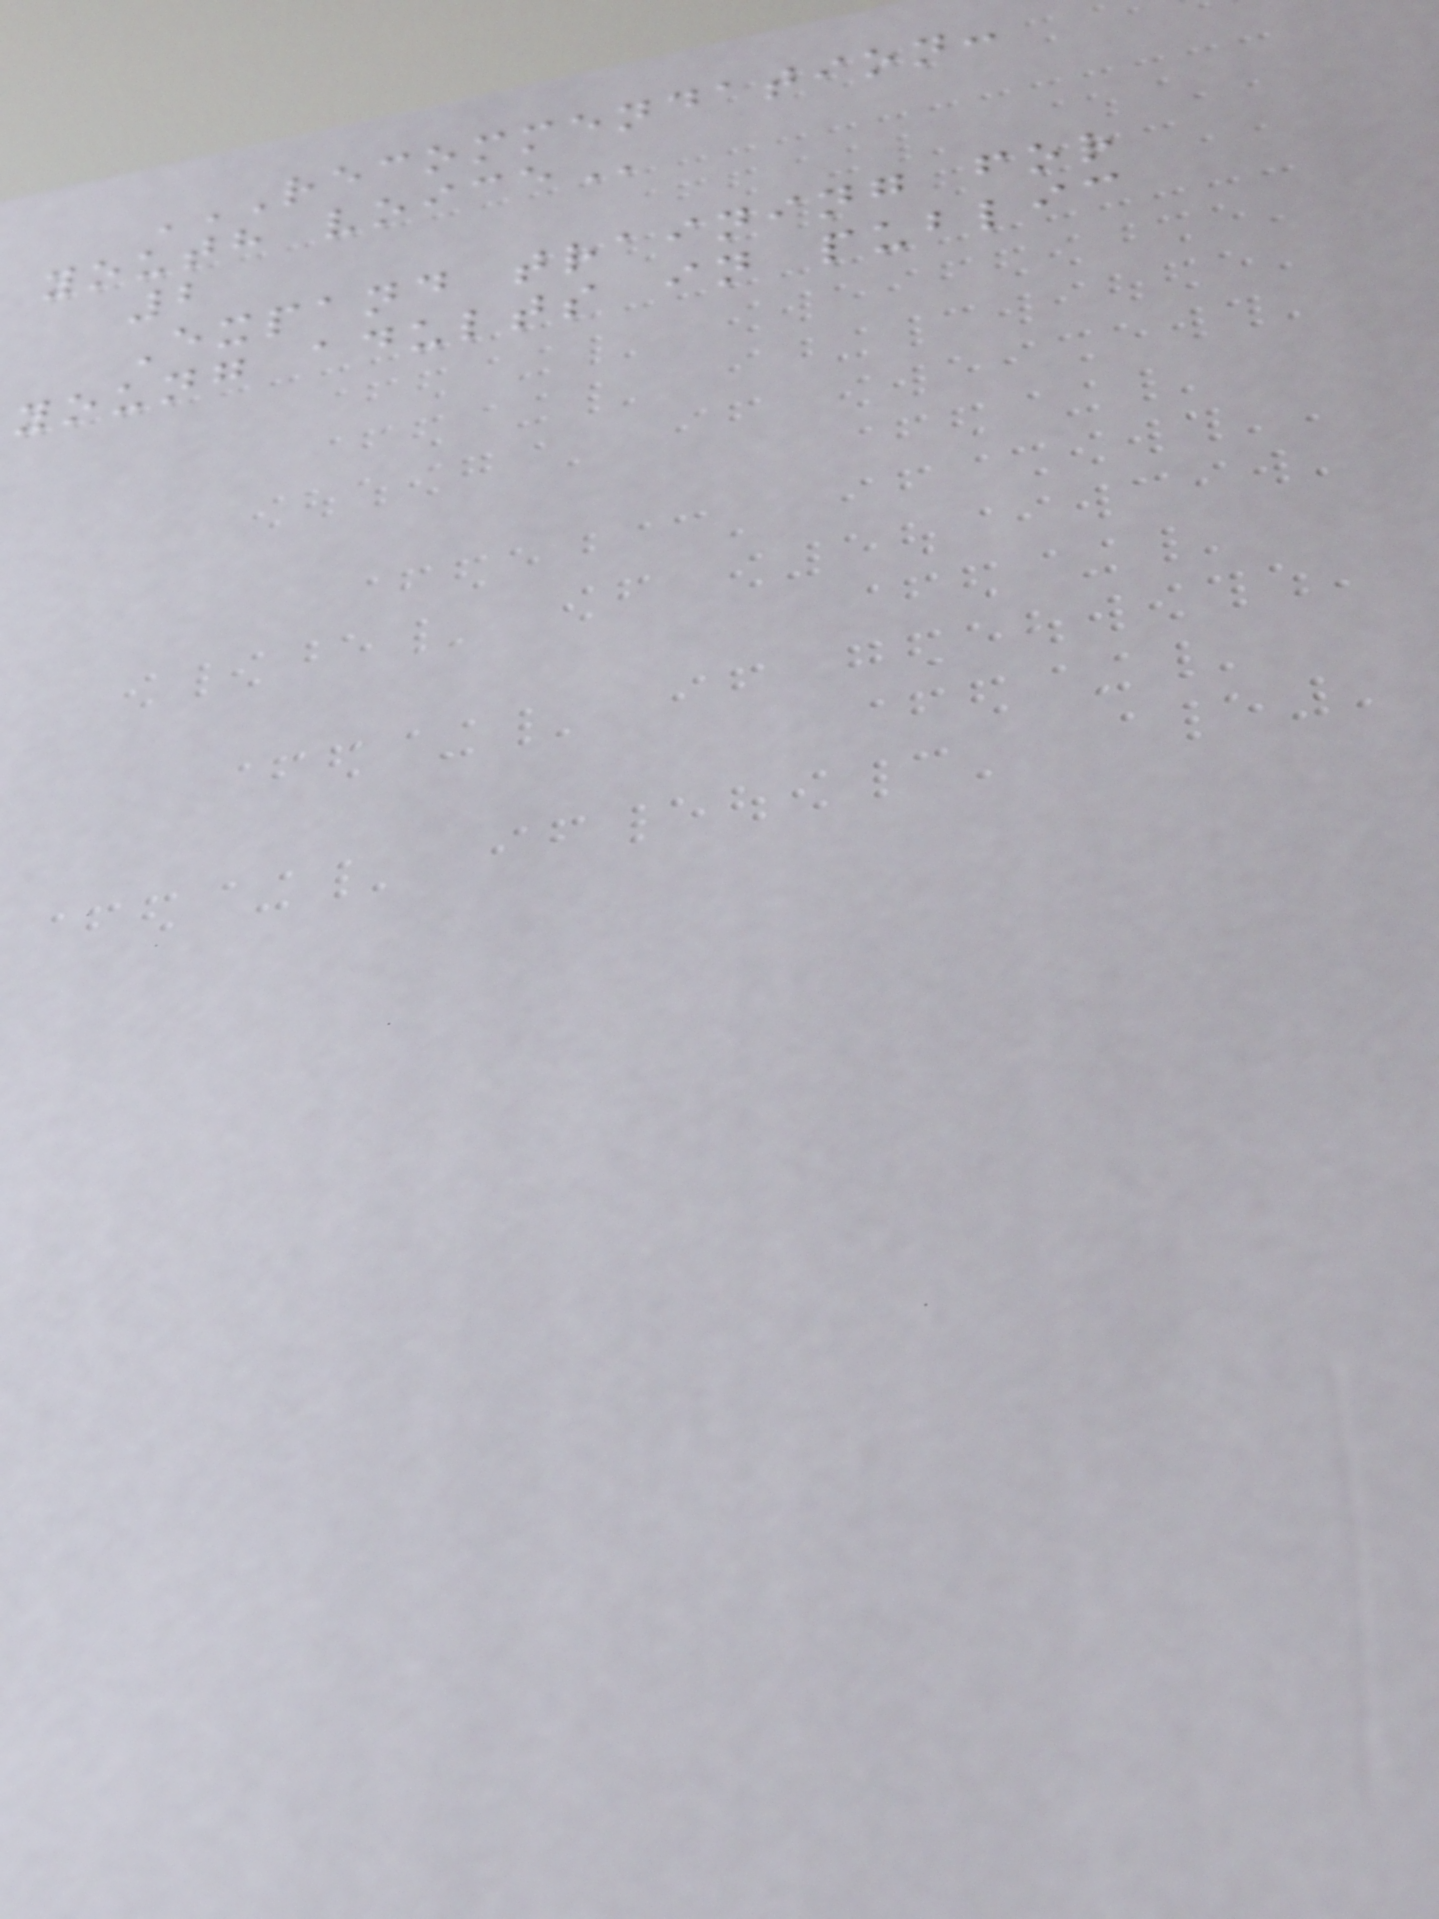RECOMMENDATION:
youth
2
Expand training for
young adults in public
